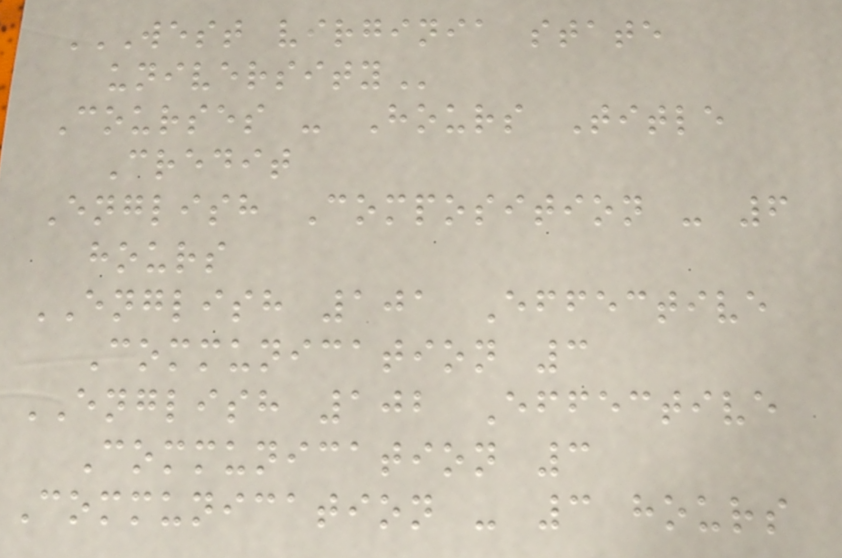WEST VIRGINIA STATE
UNIVERSITY
Courses - Hours Title
Credit
English Composition - 6
hours
ENGLISH 101 Effective
Communication 3
ENGLISH 102 Effective
Communication 3
Communication - 3 hours
